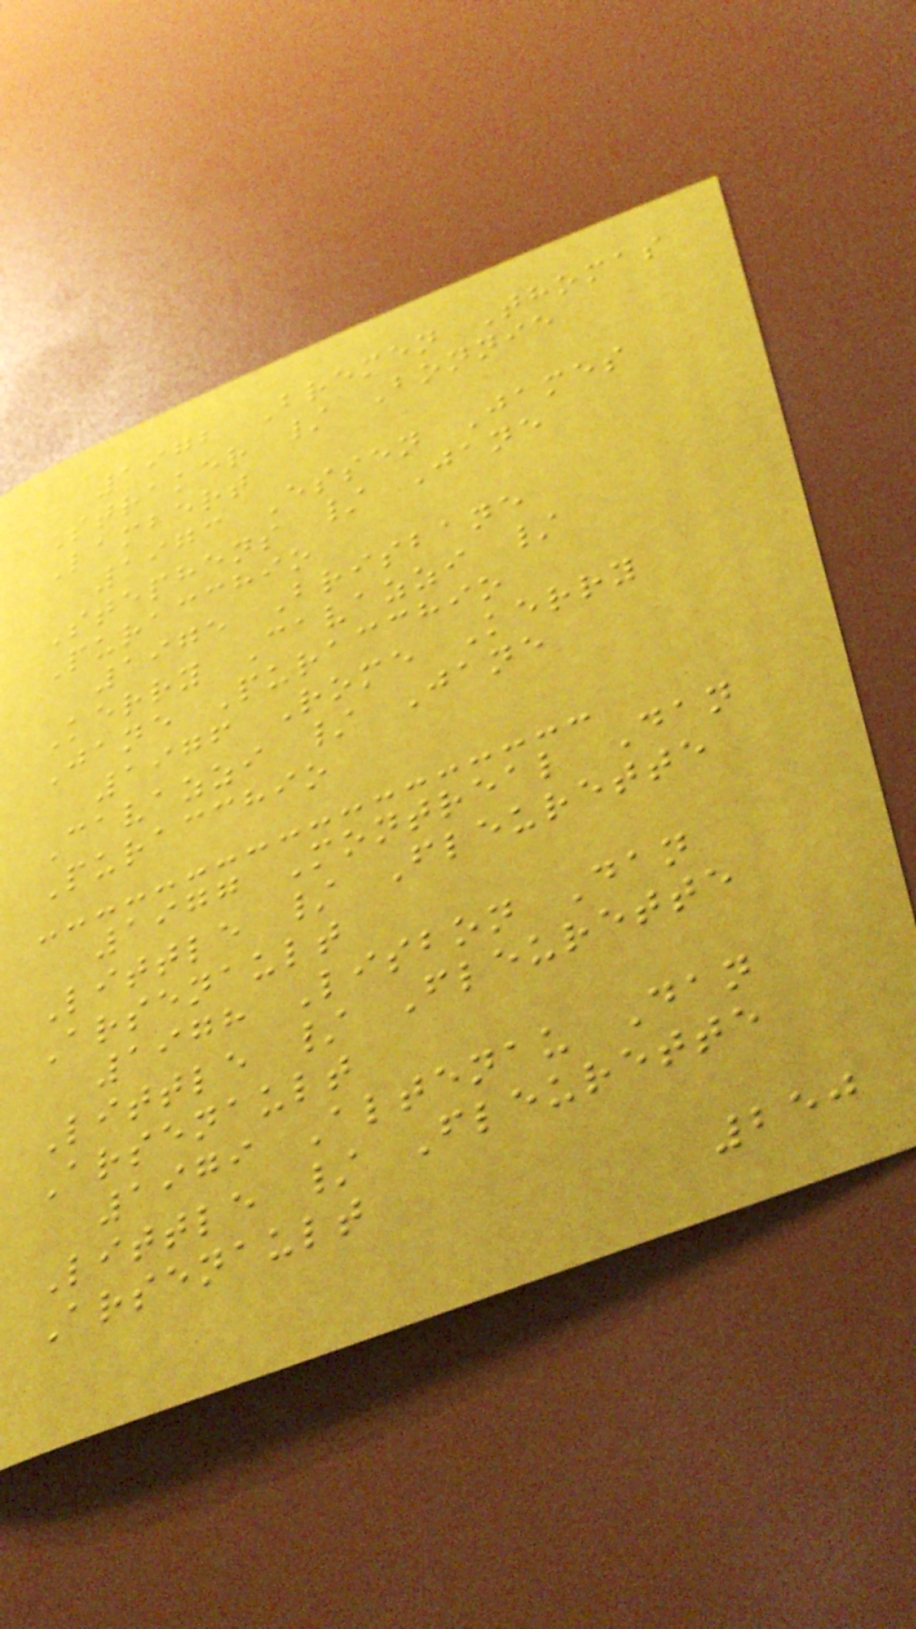1972 Bremen Thomas
Straker / Bonnie
Lambert
1973 Essen James
Stephens / Jane
Puracchio
1975 Brisbane
Kerry Cavazzi /
Jane Puracchio
1976 Rome Kerry
Cavazzi / Jane
Puracchio
1977 Montreal Dan
Little / Fleurette
Arsenault
1978 Lisbon Dan
Little / Fleurette
Arsenault
1979 Altenau Dan
Little / Fleurette
Arsenault
250
